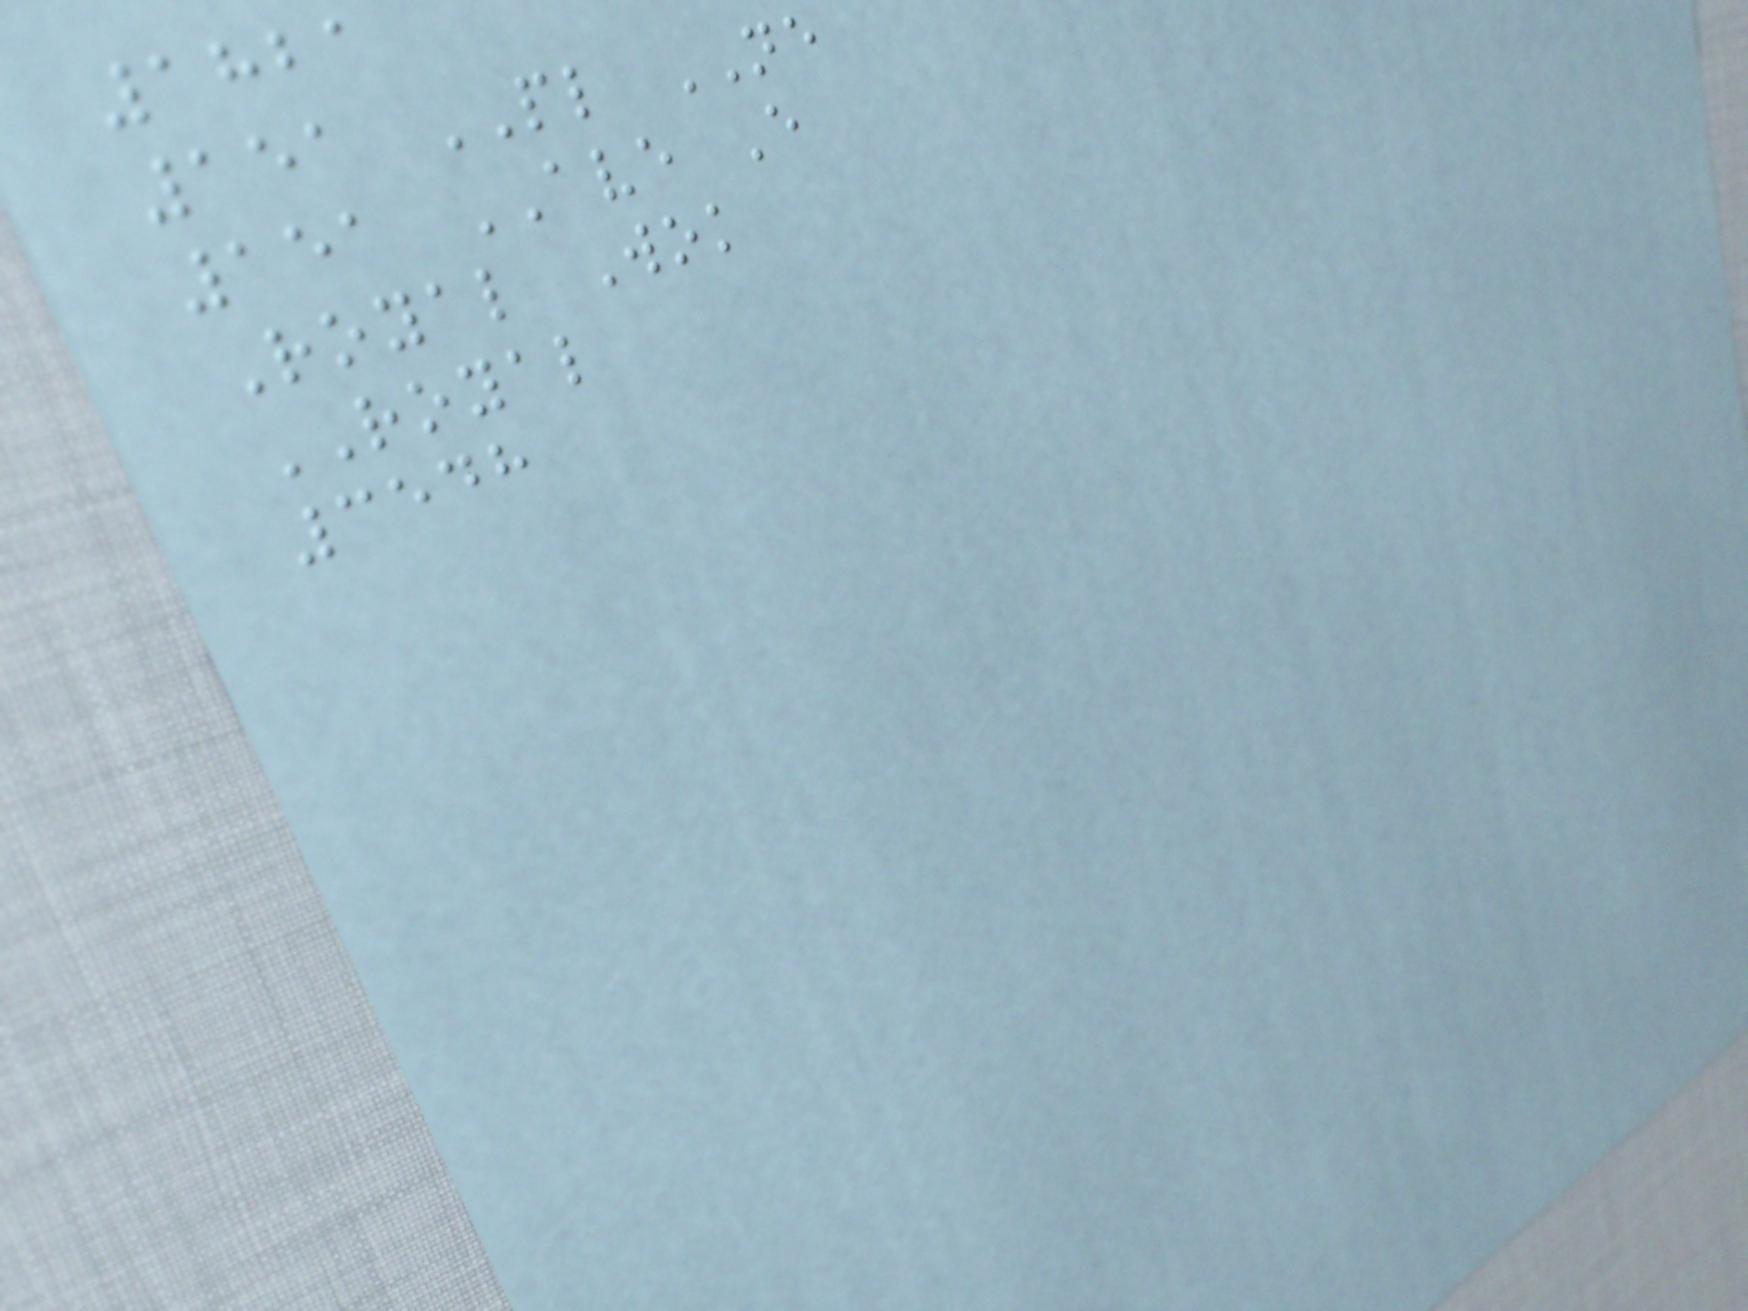1821
151 PL NE
151 AVE E
Royal Wok
ROYAL
3548
